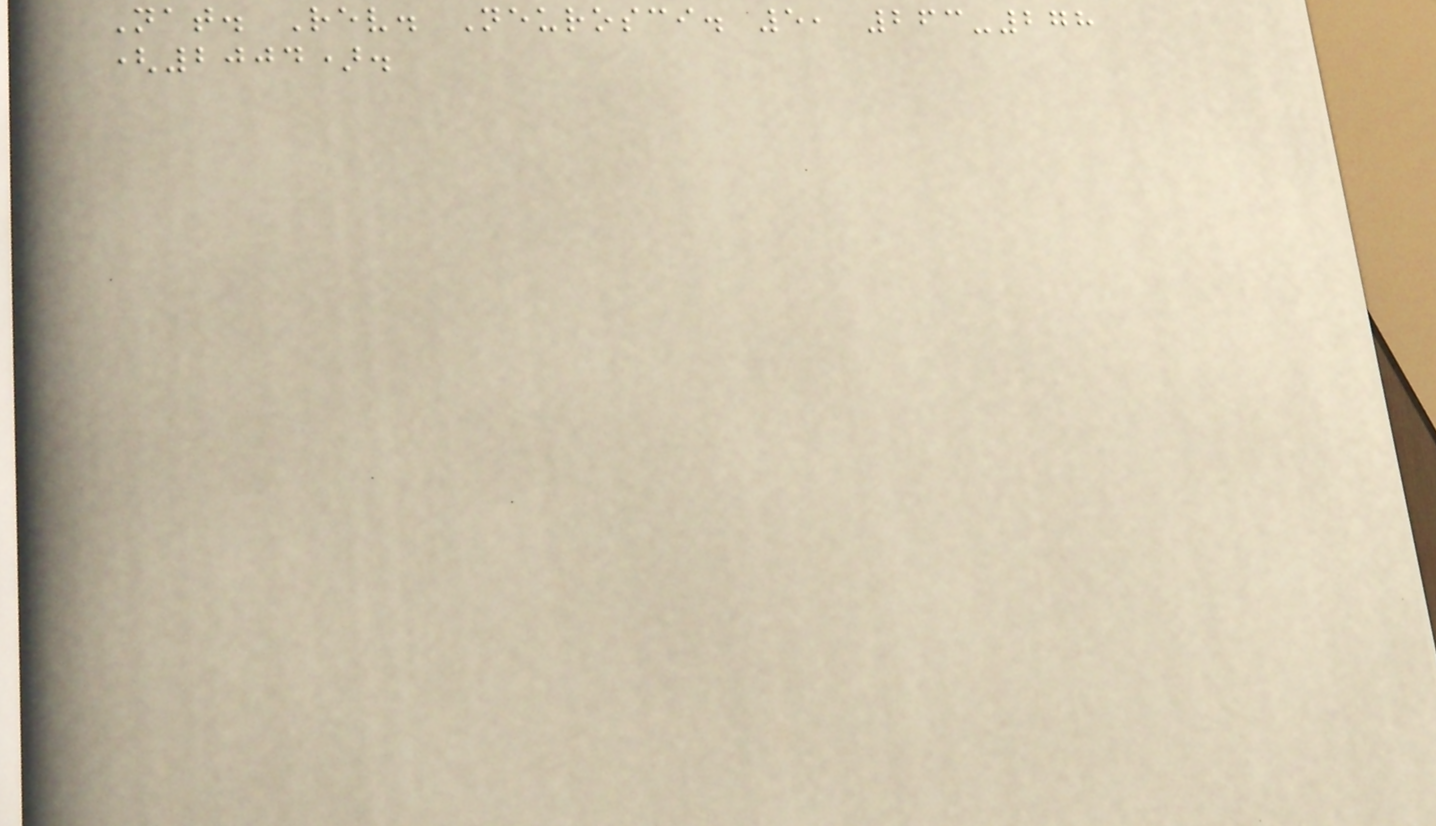Nat. Rev. Neurosci. 5, 263-278
(2004).
